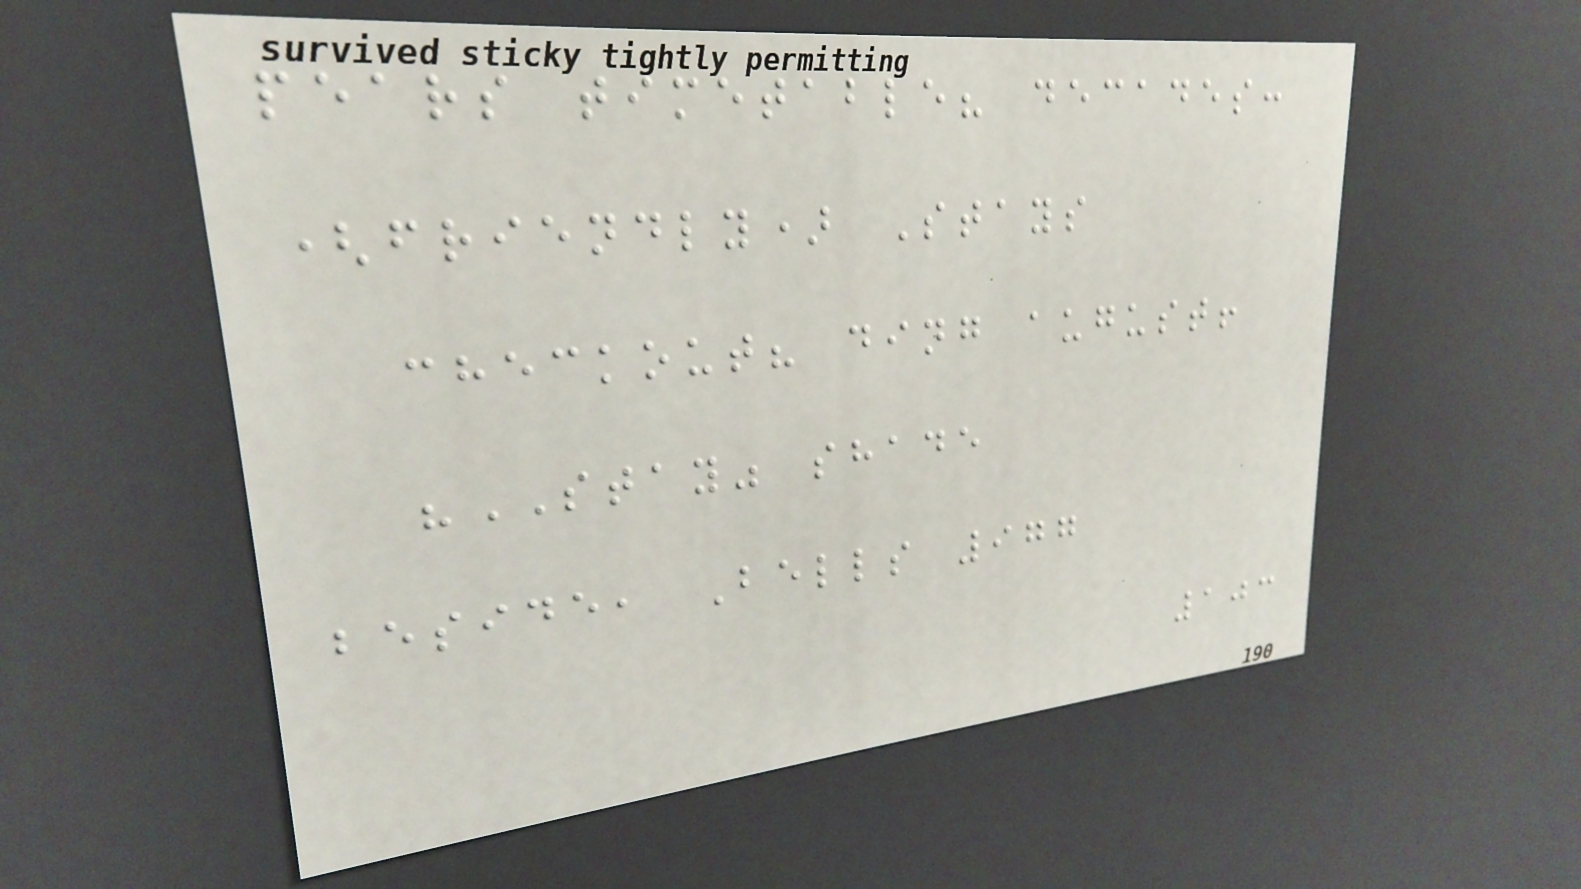pears timetable? decades:
(friendly) Stays
checkout? ding august!
"STAY" shade
beside, Bells 977
103
